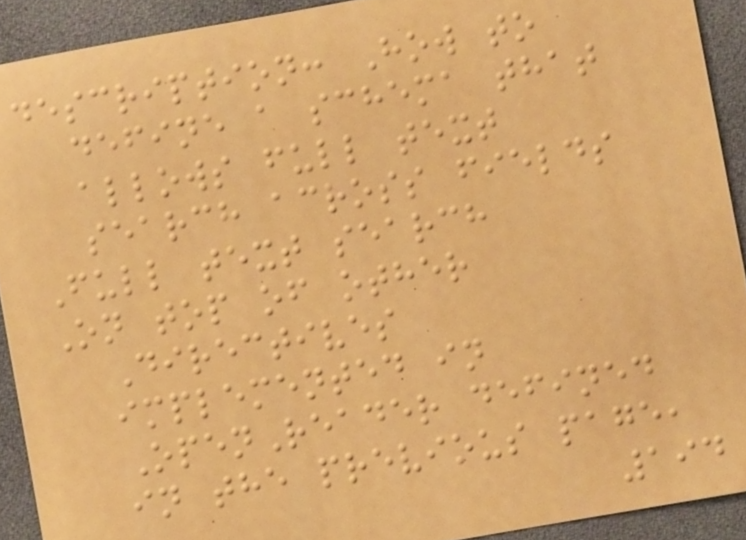description: How to
define a schema that
allows full text
search across fields
Full text search
On top of other
Directives
implemented in
OpenReader defined
in the previous page,
194
